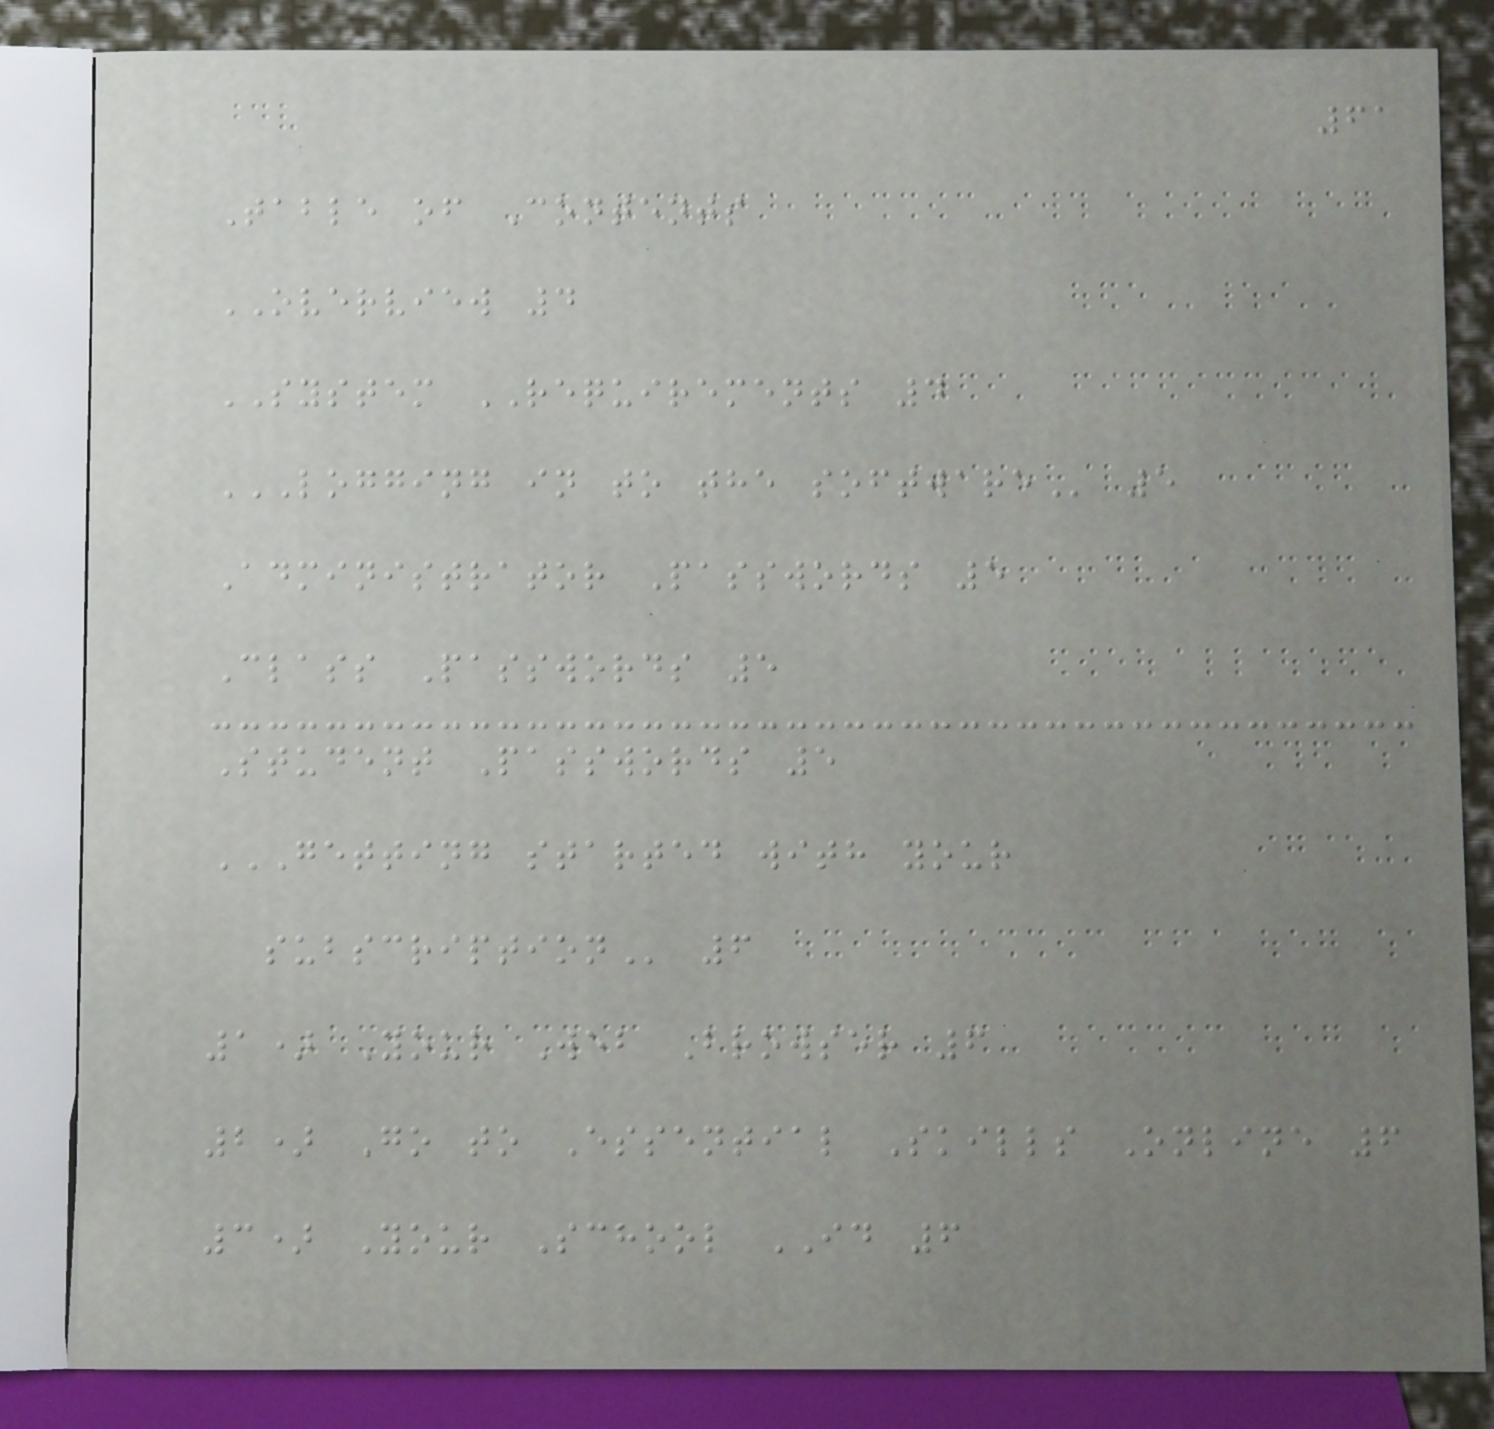61
Table of Contents
OVERVIEW 4
SYSTEM REQUIREMENTS 4
LOGGING IN TO THE SOFTWARE 5
Administrator Passwords 5
Class Passwords 5
Student Passwords 5
GETTING STARTED WITH YOUR
SUBSCRIPTION 6
1) Your Web Browser 6
2) Go to Essential Skills Online 6
3) Your School ID 6
